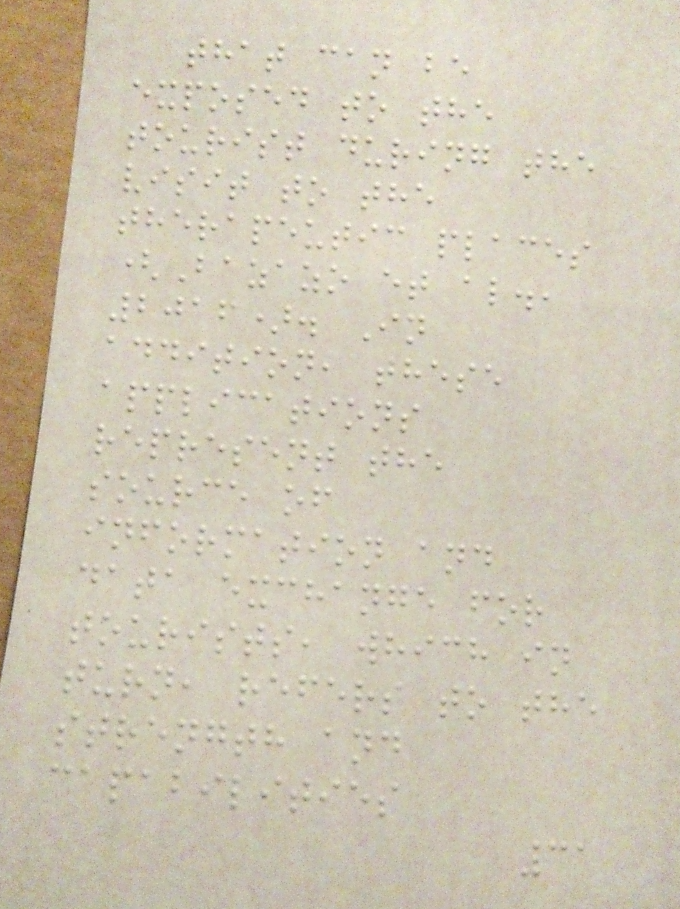that can be
exposed to the
tourist during the
visit to the
therapeutic places
(Bazazo et al.,
2016). In
addition, these
applications
represent the
source of
information and
data exchange for
tourists, which in
turn, refers to the
strength and
capabilities
31
